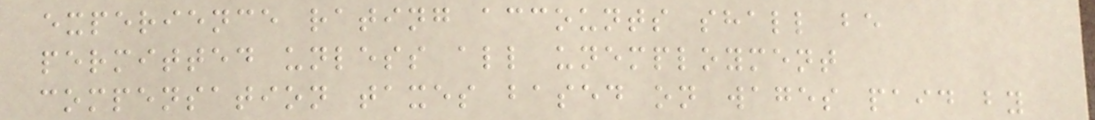experience rating accounts shall be
permitted unless all unemployment
compensation taxes based on wages paid by
